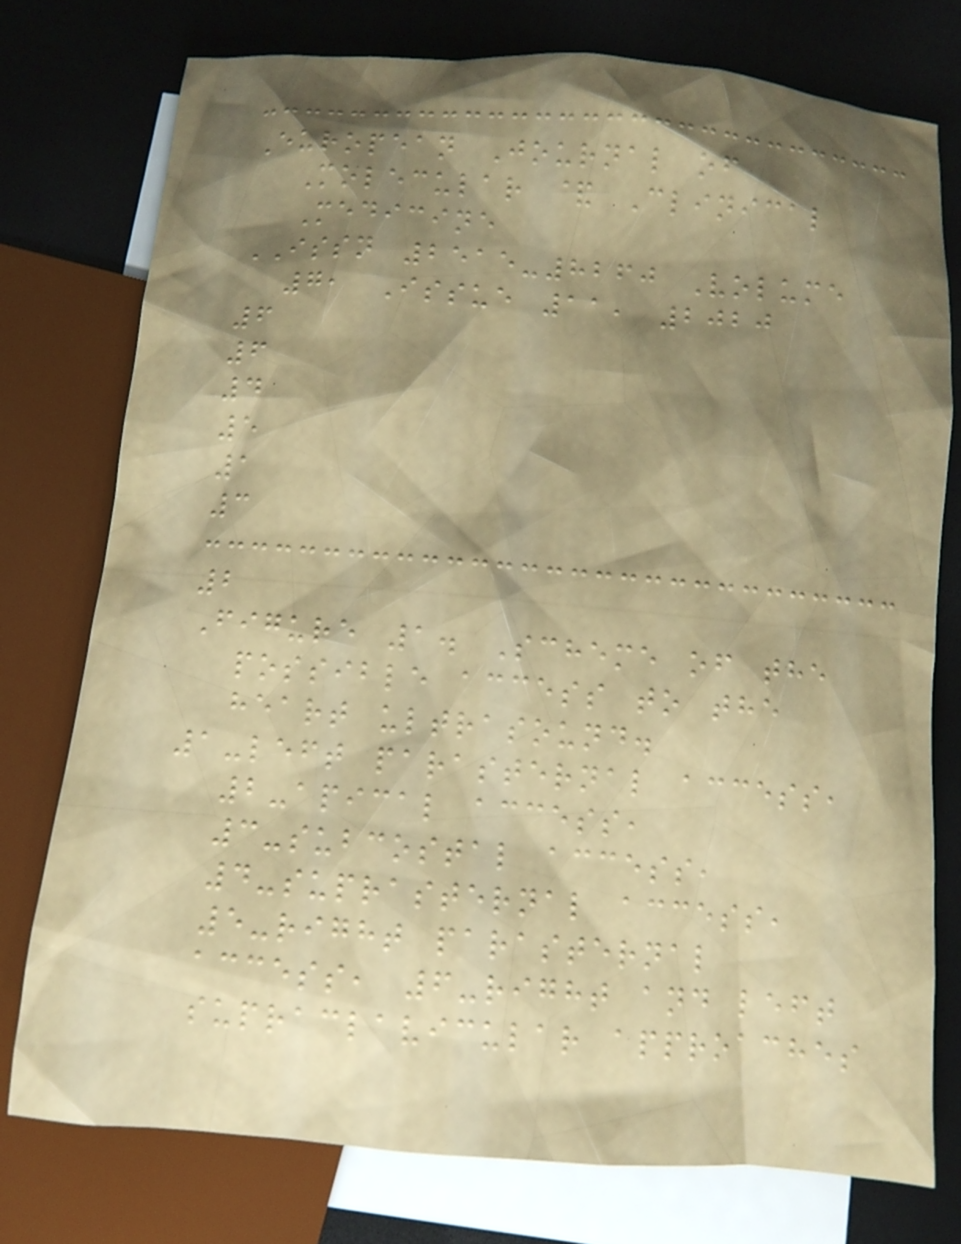European Journal of
Molecular & Clinical
Medicine
ISSN 2515-8260 Volume
7, Issue 11, 2020
6
6
4
5
1
3
2
Figure 1. Scheme of the
possible access to the
heart ultrasound.
1-left parasternal access,
2-apical access,
3-subcostal access,
4-suprasternal access,
5-right parasternal
access, 6-right and left
supraclavicular approaches
